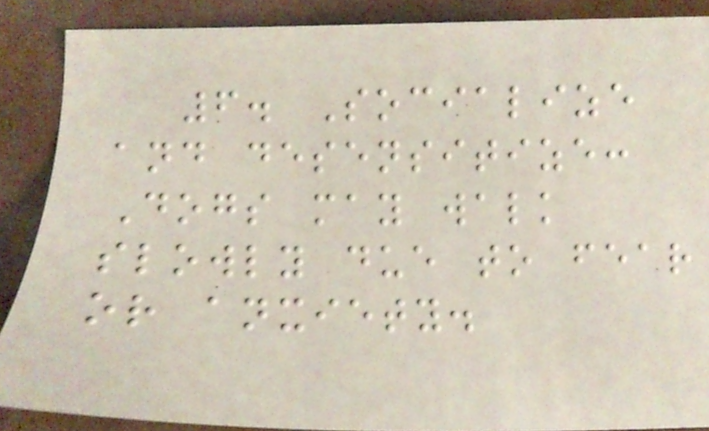6. Socialize
and desensitize:
Dogs may walk
slowly due to fear
or anxiety.
